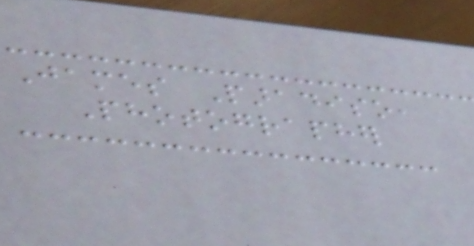James Paradiso,
Photographer
